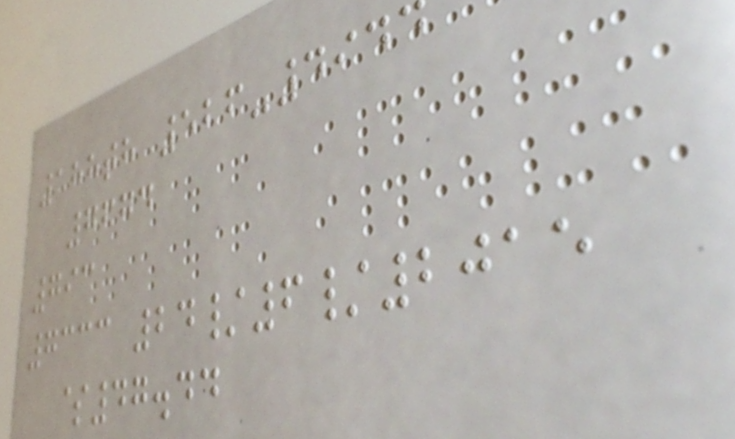188th 526-4944
7674
793
7333 24/6/2015
$47.44
